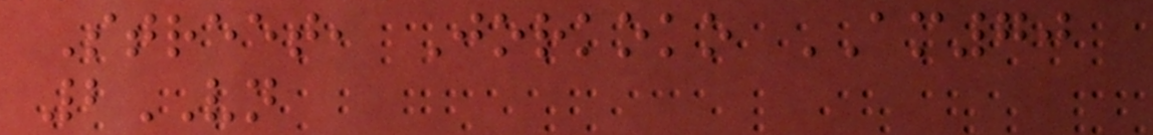Street, Jorkoko AM70
2VN
